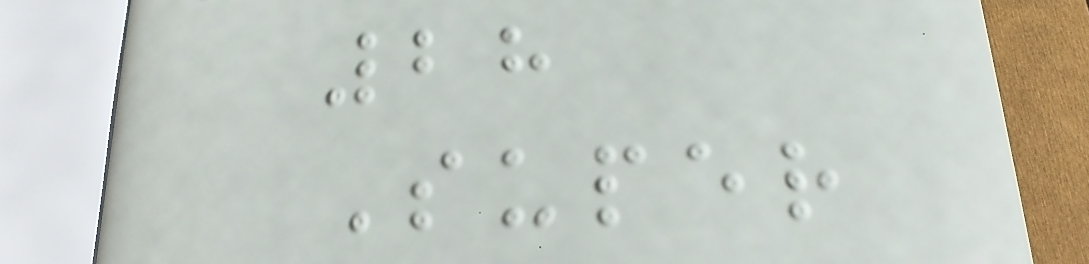28
Super
